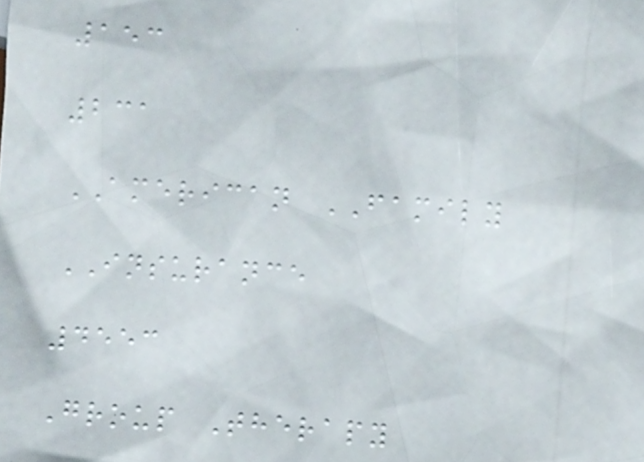153
231
AMERICAN FAMILY
INSURANCE
4553
Group Therapy
